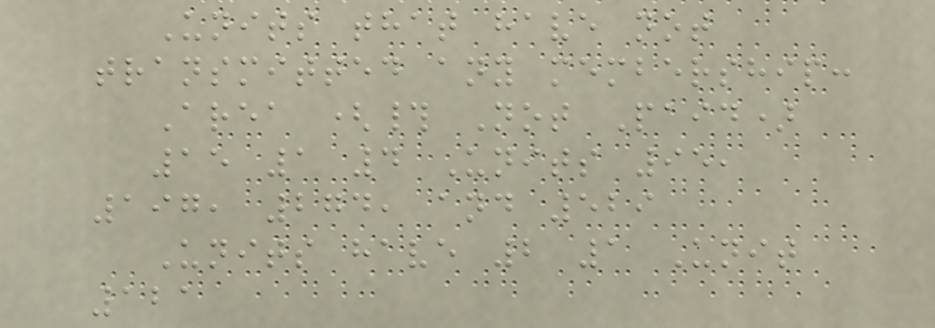Units that have not
transmitted any membership:
Area (# Not Paid)
15 1 4 Units 95,
197, 274, and 529
Units have 2 1 Unit
121
